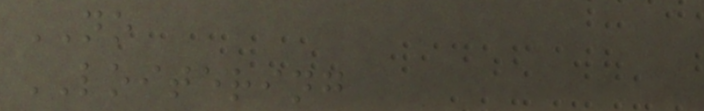NO
LOITERING
